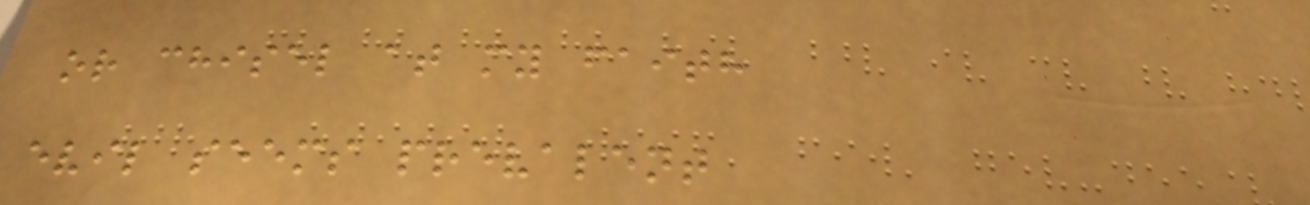or chisel at my faith
evil seems prevalent
